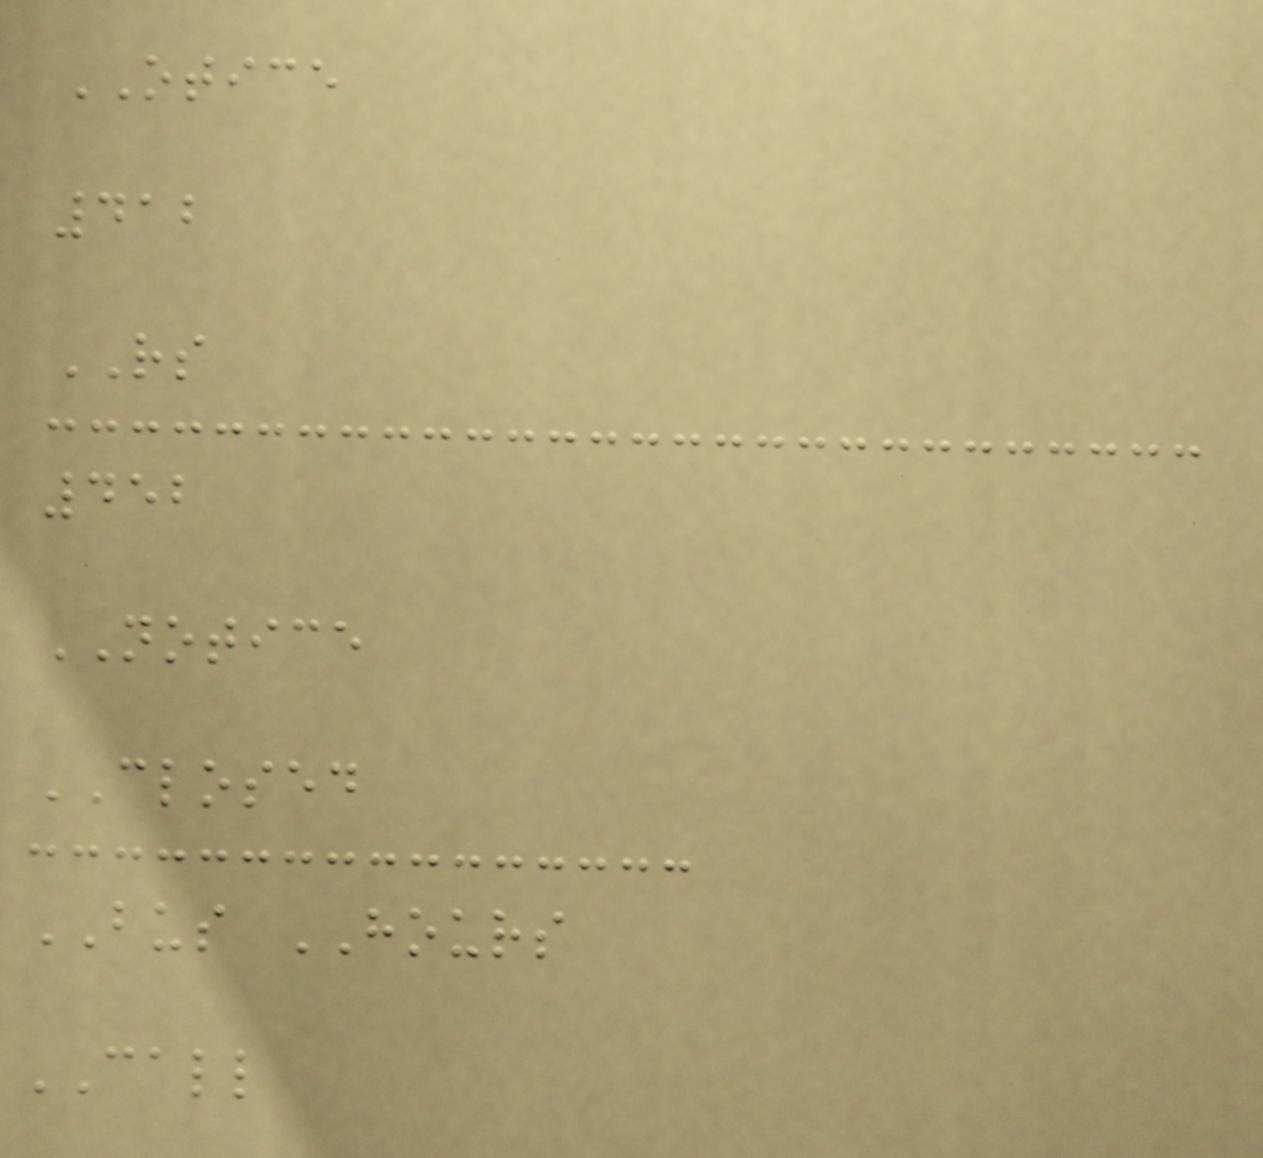OTICE
412
RS
452
NOTICE
CLOSED
BUS HOURS
CALL
